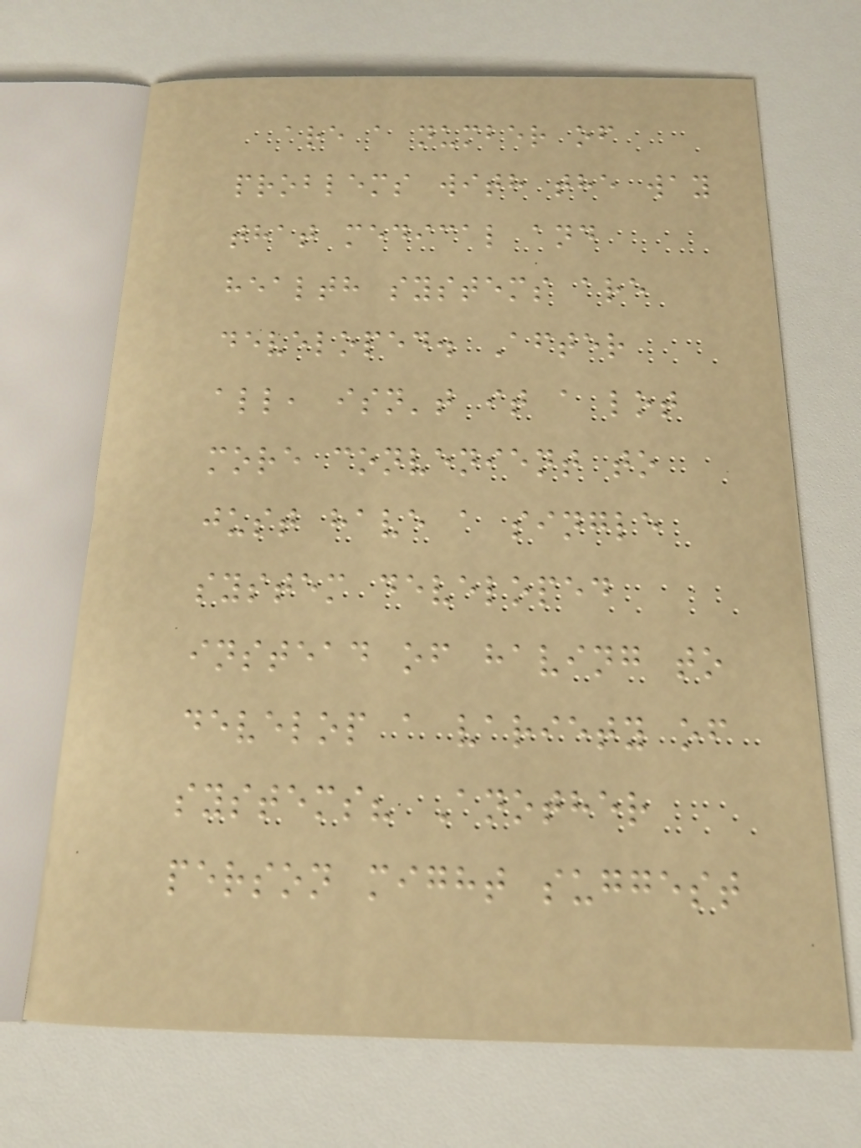are a number of
problems with the way
that medical and
health systems are
developed. After
all, isn't it a lot
more convenient to
just have a single
system developed
instead of having to
develop a variety of
systems? Another
person might suggest
